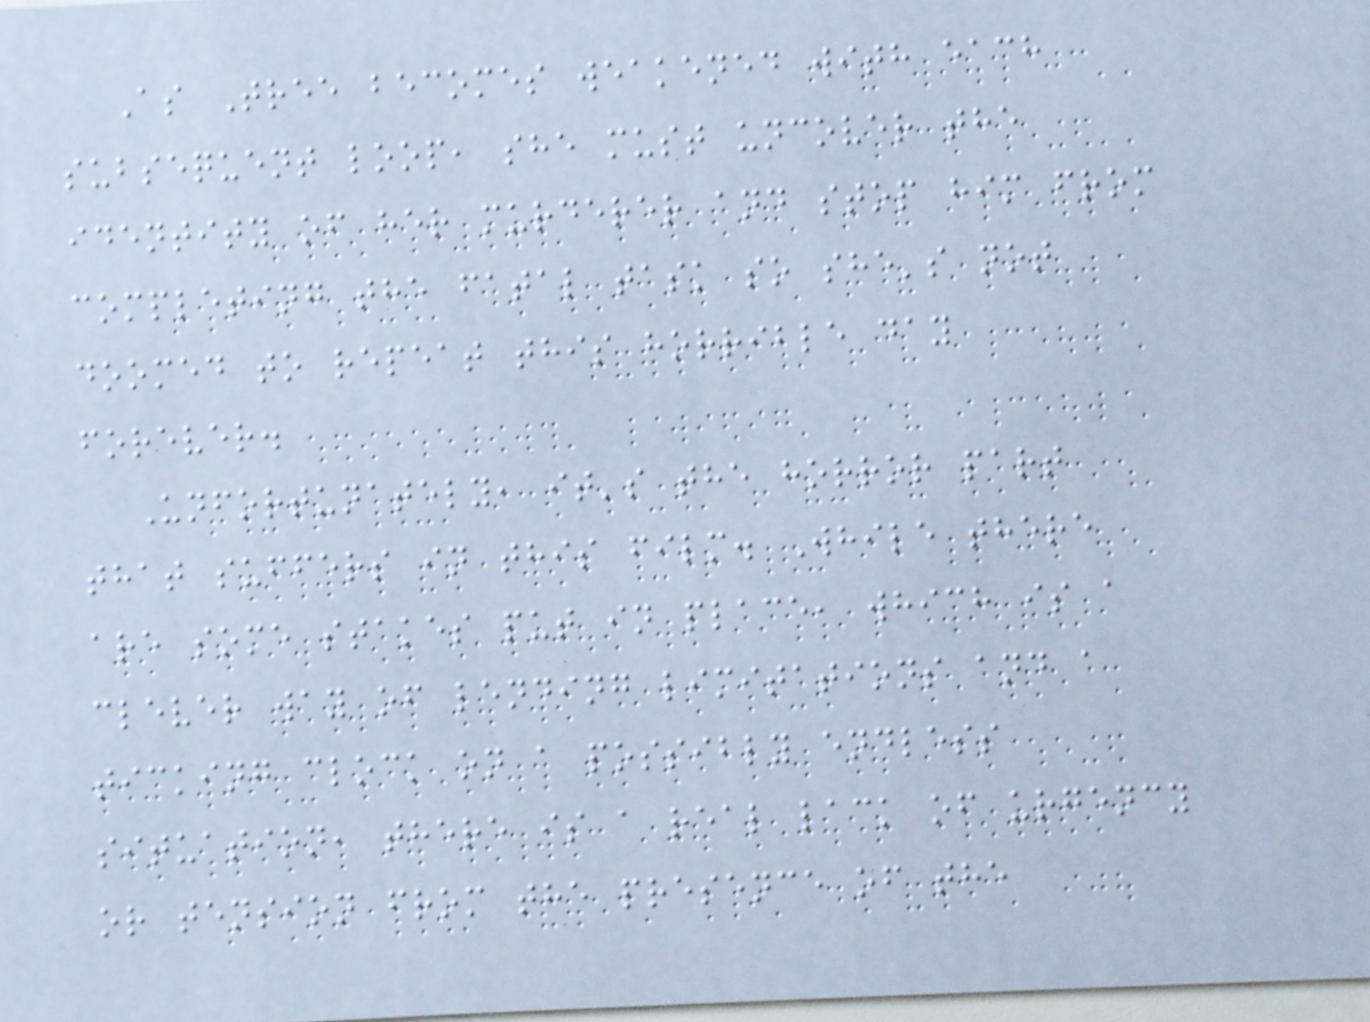As Tree becomes weakened with each
subsequent loop, she must uncover the
identity of her murderer and stop him from
completing the fatal task so she's not
doomed to repeat this horrible day
forever.
Unfortunately, it's the horror part
that suffers in this film. While there
are some stakes put in place, which is a
clever way of lending limitations and a
ticking clock on a possibly endless
situation, there is a real lack of urgency
or tension from the presence of the
